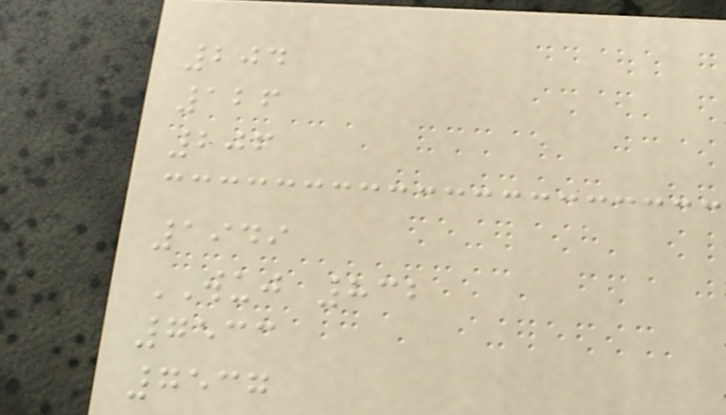204
126
206
1949
WUJ 832
7533
7537
